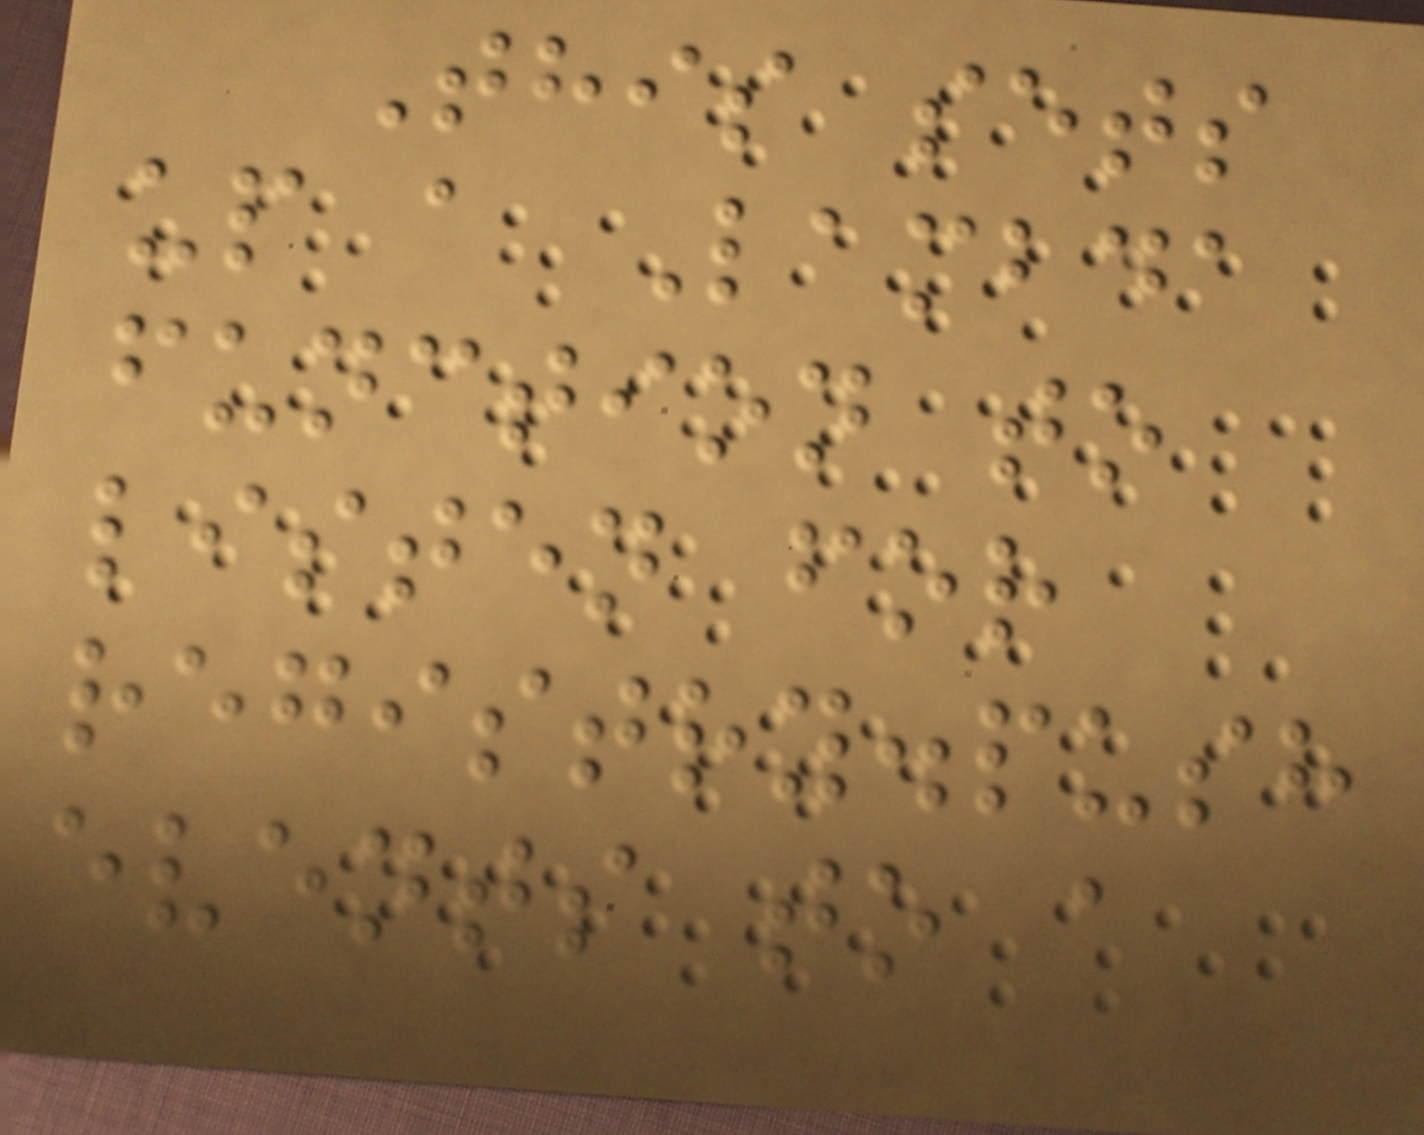This sets
up a Lambda
function to
listen for
registry.push
events to a
